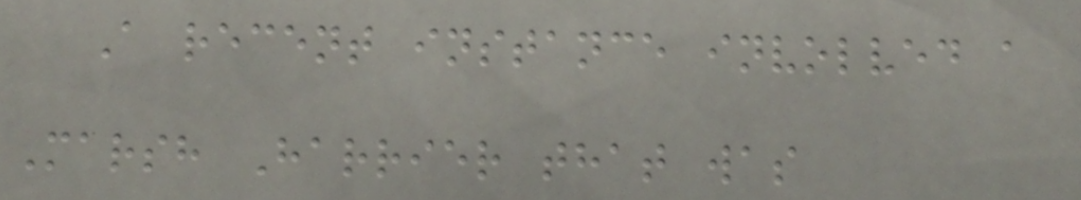A recent instance involved a
Marsh Harrier that was
